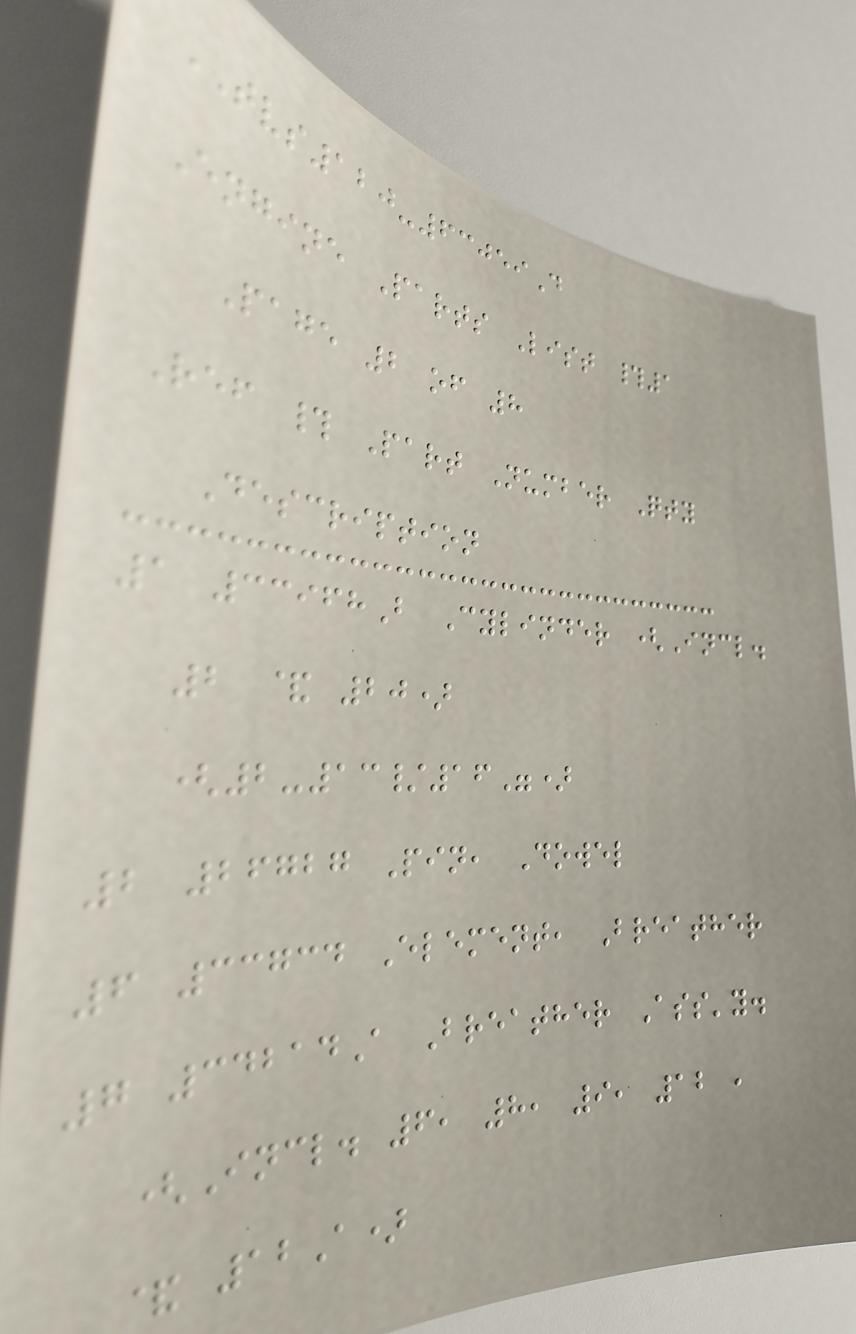TVS120-63059D
Engine Parts List #1
Page 2 of 8
Ref # Part Number Qty
Description
1 33968B Cylinder (Incl.
2 & 20)
(2-13/16")
2 26727 Pin, Dowel
6 33734 Element, Breather
7 34214A Breather Ass'y.
(Incl. 6, 8, 9, 12 ,
& 12A)
